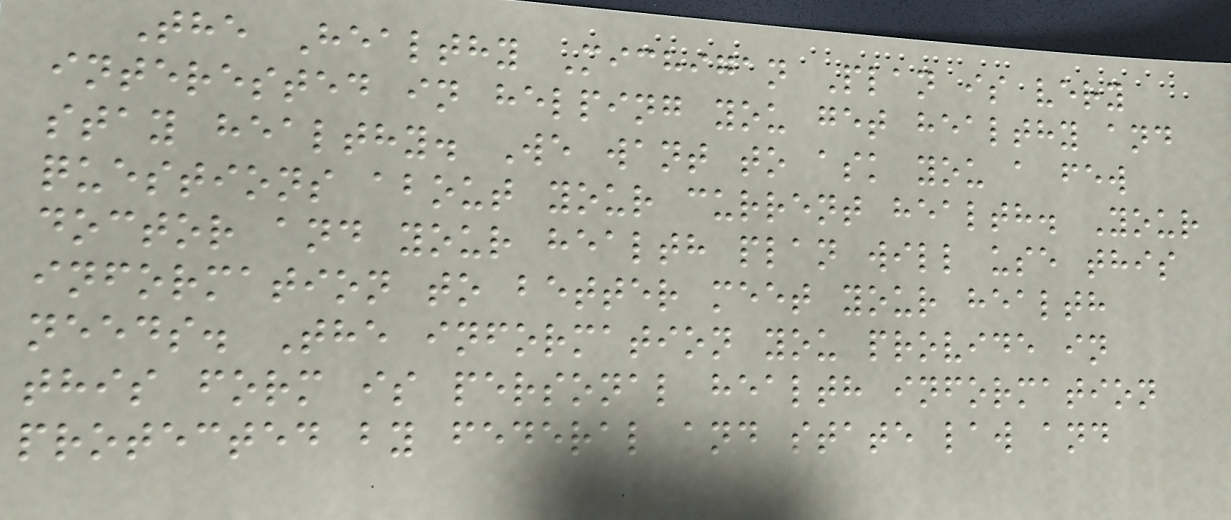The Healthy Michigan Plan is very
interested in helping you get healthy and
stay healthy. We want to ask you a few
questions about your current health. Your
doctor and your health plan will use this
information to better meet your health
needs. The information you provide in
this form is personal health information
protected by federal and state law and
